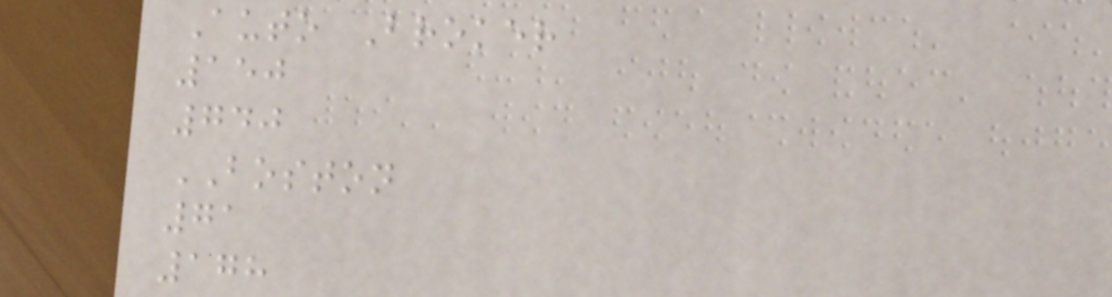Auto Broker
150
740
BOSTON
71
178
